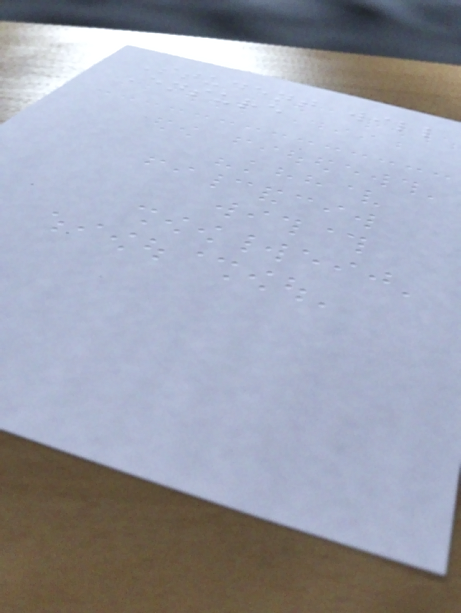Student will
Ensure
